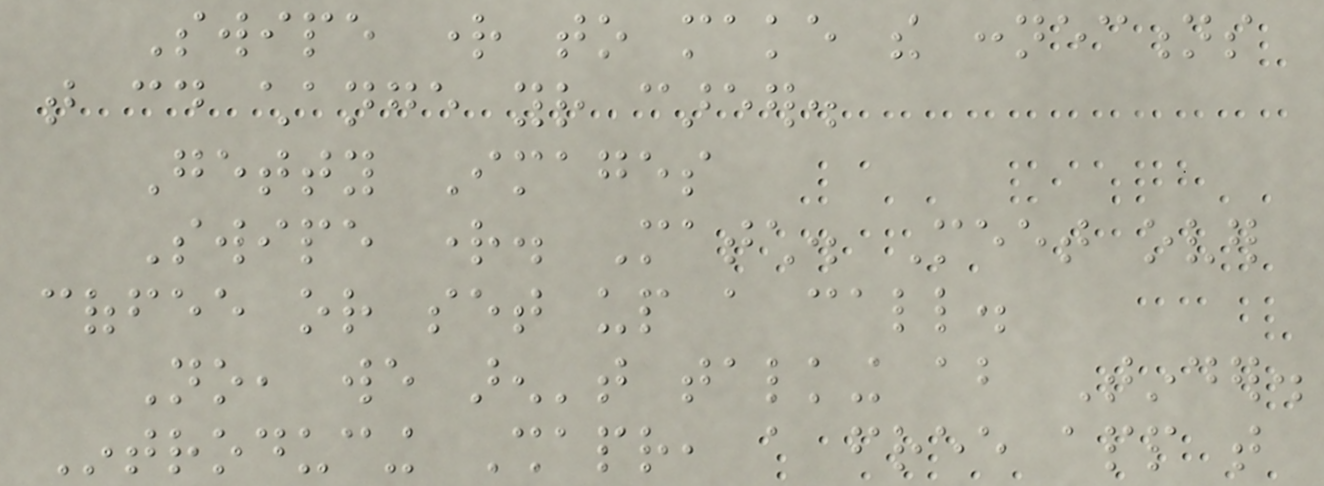Swipe right to make the connections
that could change your career.
Getty Images
Swipe right. Match. Meet over
coffee or set up a call.
No, we aren't talking about Tinder.
Introducing Shapr, a free app that
